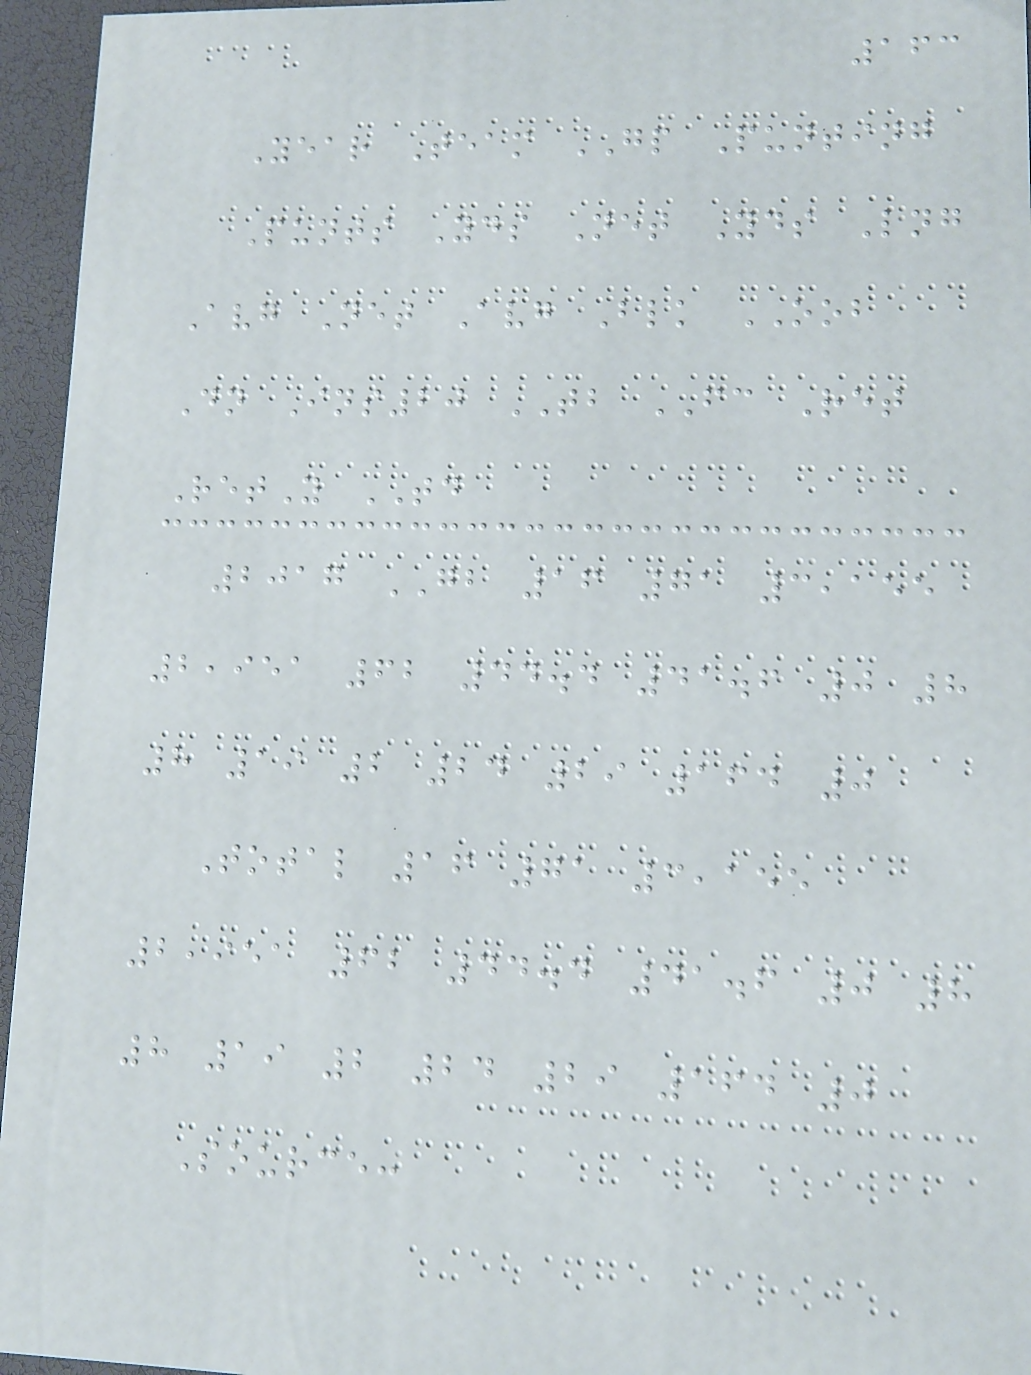163
Year Team GP Punting
Punts Yds Net Yds Lng
Avg Net Avg Blk OOB
Dn Ins20 TB FC Ret
RetY TD
2017 GB 16 71 3,155
2,951 62 44.4 41.6 0 8
8 19 2 24 29 164 0
Total 16 71 3,155
2,951 62 44.4 41.6 0 8
8 19 2 24 29 164 0
Source:
